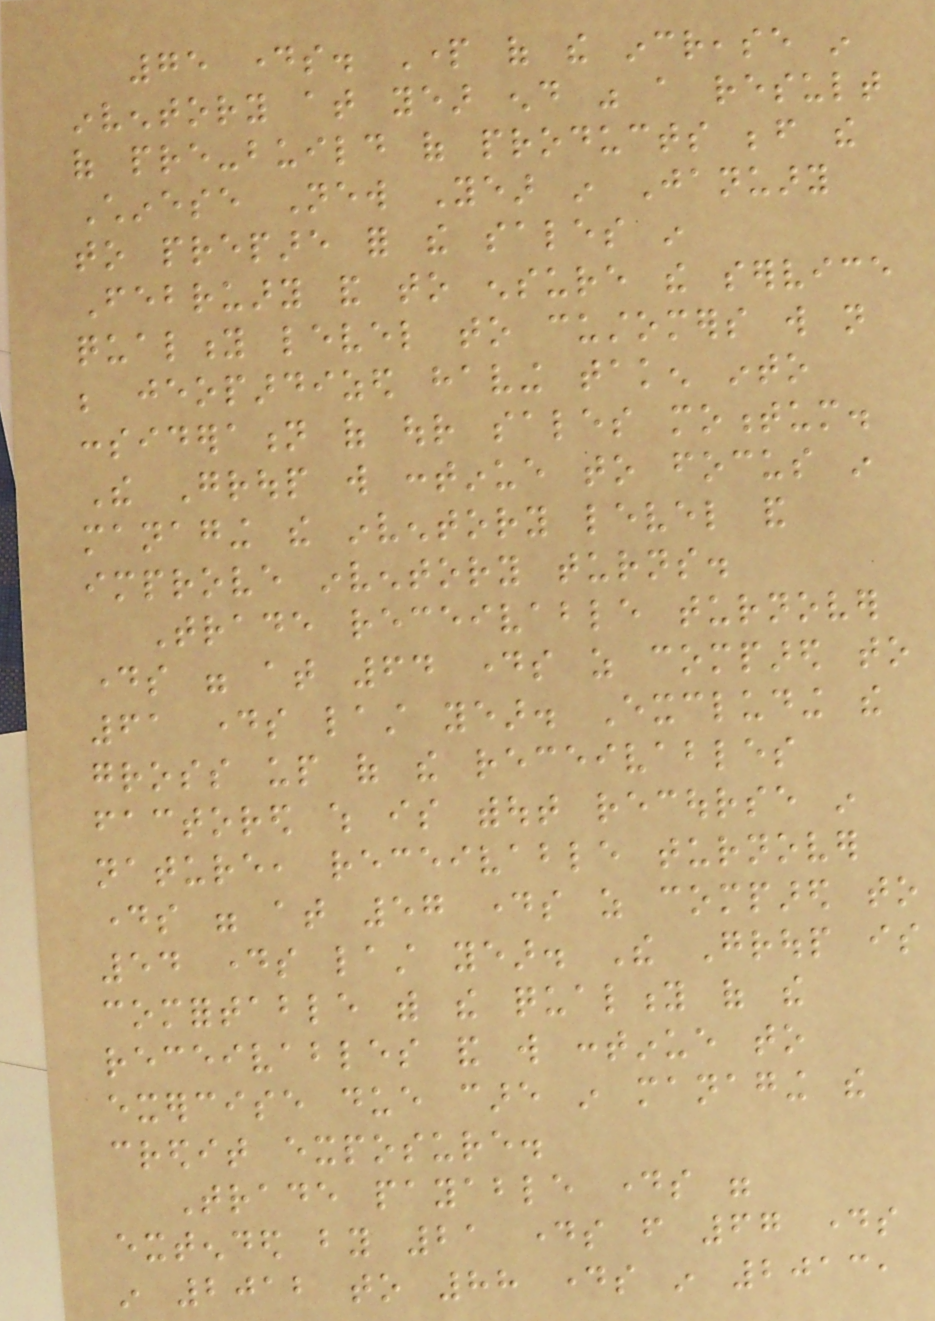75 days. Part of the increase in
inventory at year end was a result
of pre-build of products before the
Chinese New Year in January
to prepare for the sales in
February and to ensure the service
quality level to customers will not
be jeopardized having taken into
consideration of our sales momentum.
The Group will continue to focus in
managing the inventory level and
improve inventory turns.
Trade receivable turnover
days were at 64 days as compared to
61 days last year. Excluding the
gross up of the receivables
factored which is without recourse in
nature, receivable turnover
days were at 57 days as compared to
54 days last year. The Group is
comfortable with the quality of the
receivables and will continue to
exercise due care in managing the
credit exposure.
Trade payable days were
extended by 21 days from 67 days
in 2012 to 88 days in 2013,
